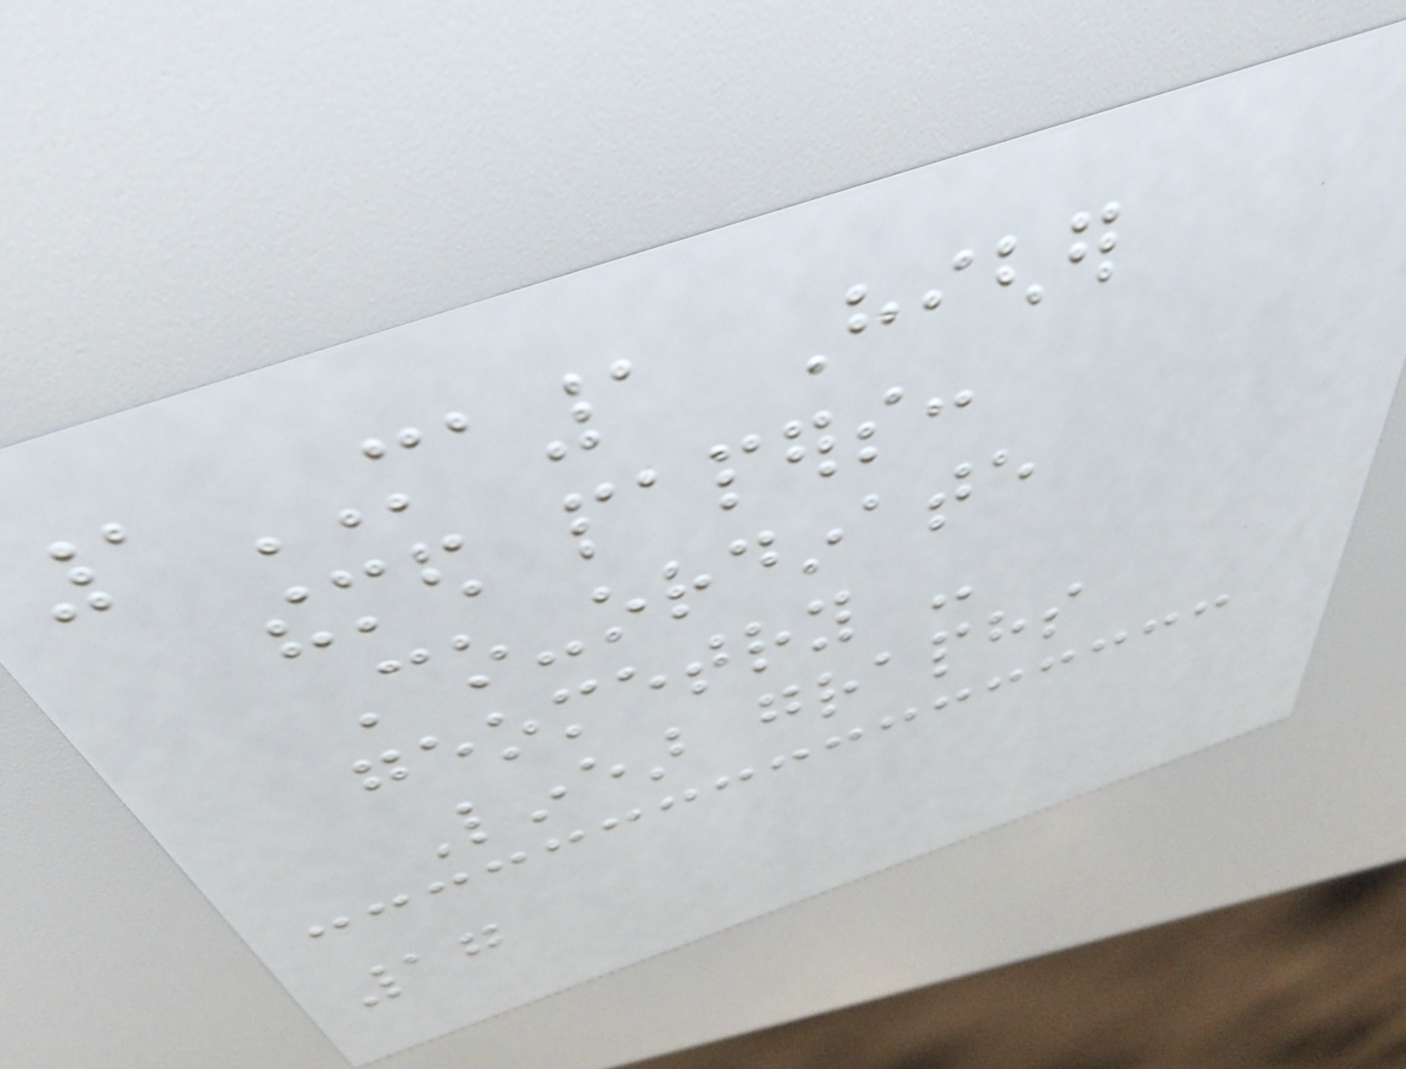1MA1 Higher
themed papers:
Co-ordinate
geometry -
Linear graphs
17
